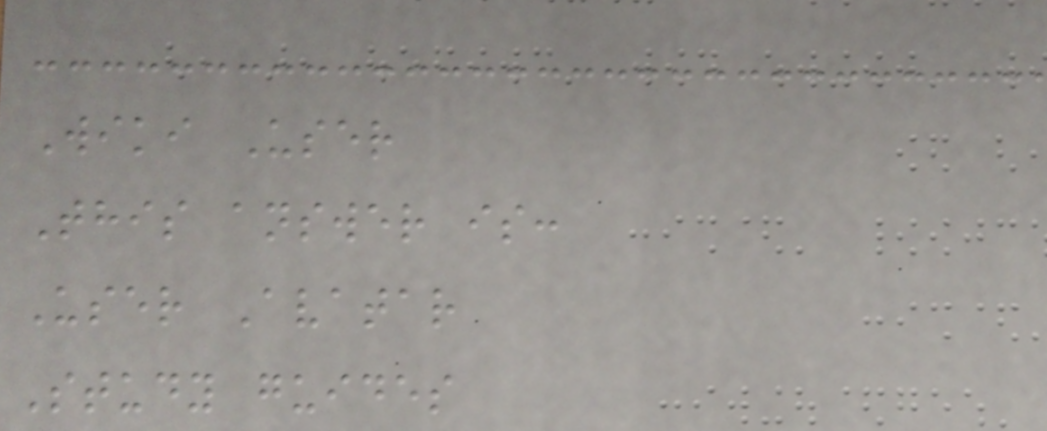Wiki User
This answer is:
User Avatar
Study guides
